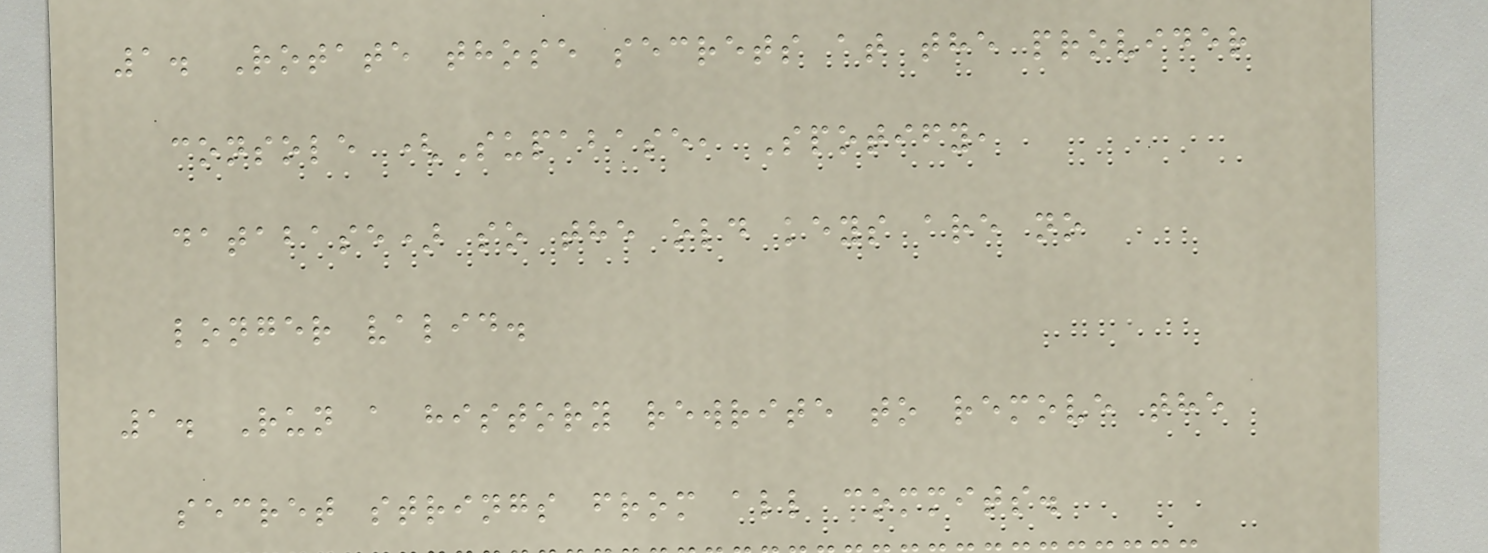1. Rotate those secrets at the provider
console (Supabase, Spotify,
database) so the old keys are no
longer valid.
1. Run a history rewrite to remove the
secret strings from all commits.
